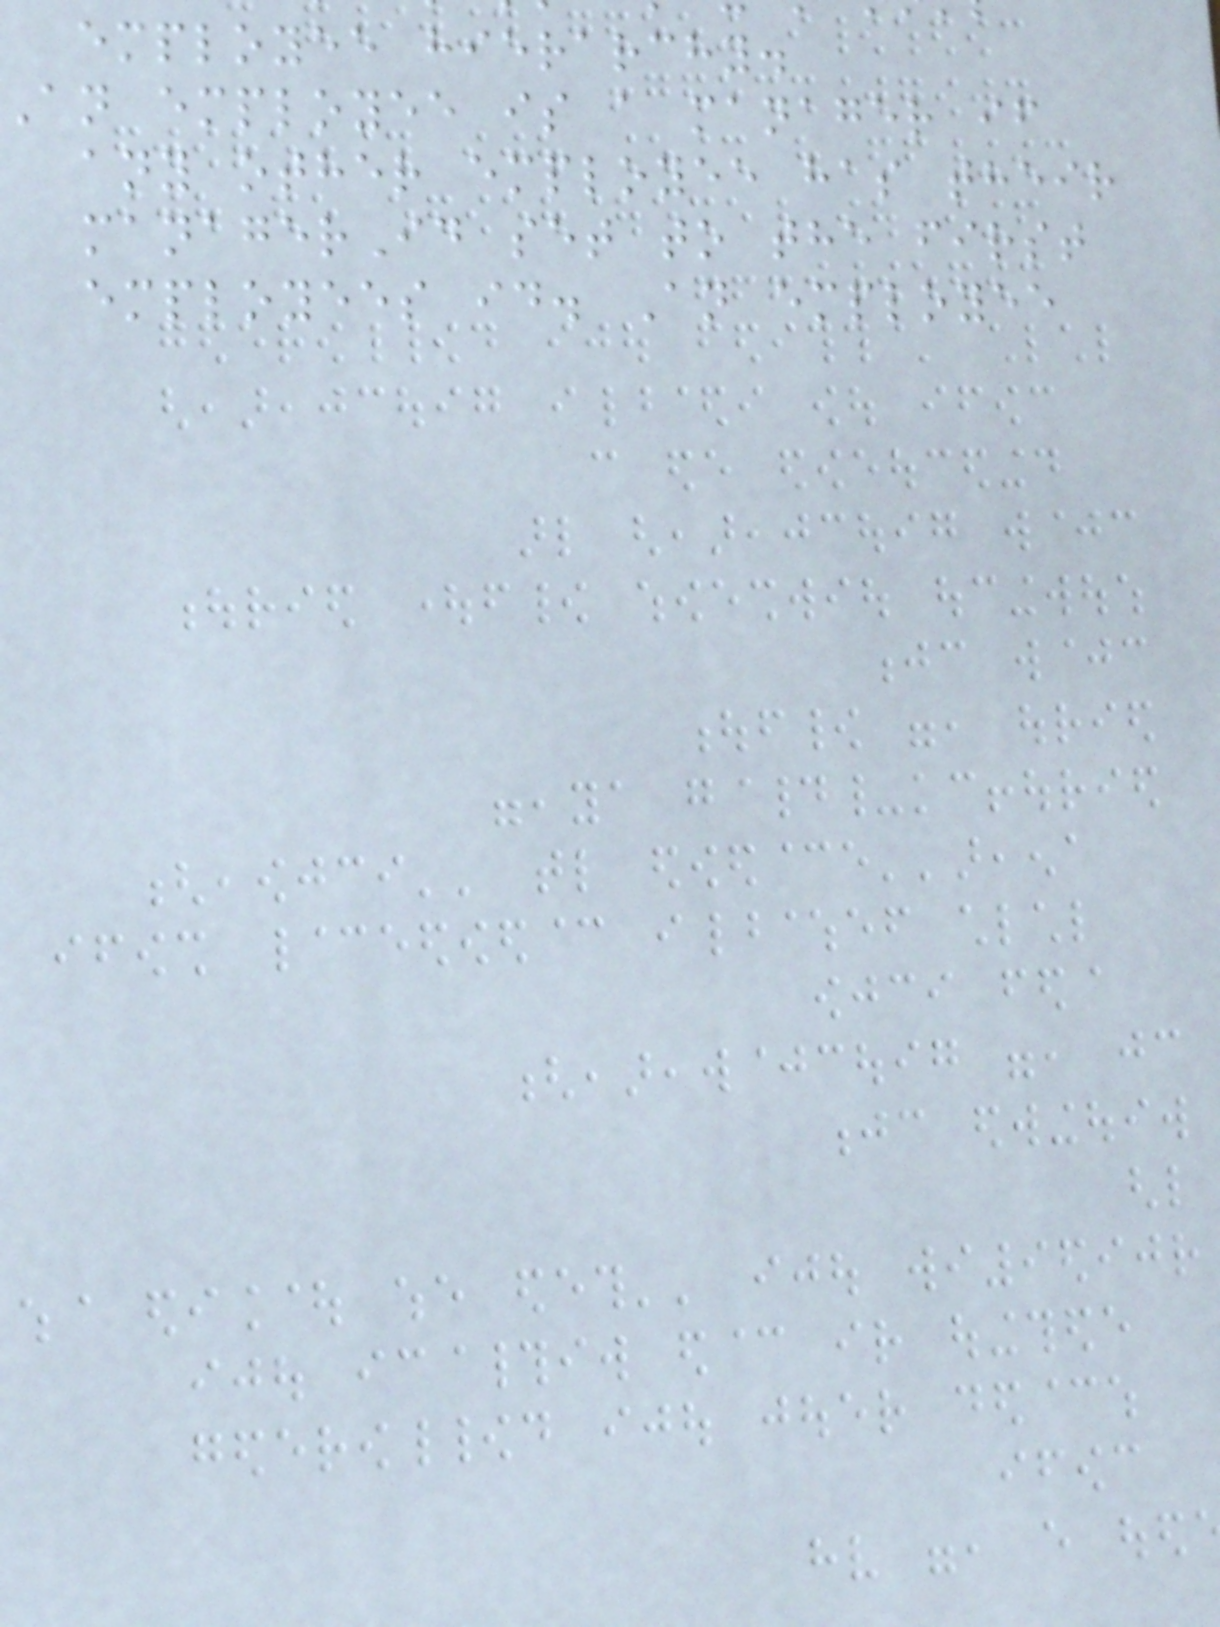employee hierarchy.
An employee is a manager if
any other employee has their
managerId set to the first
employees id. An employee
